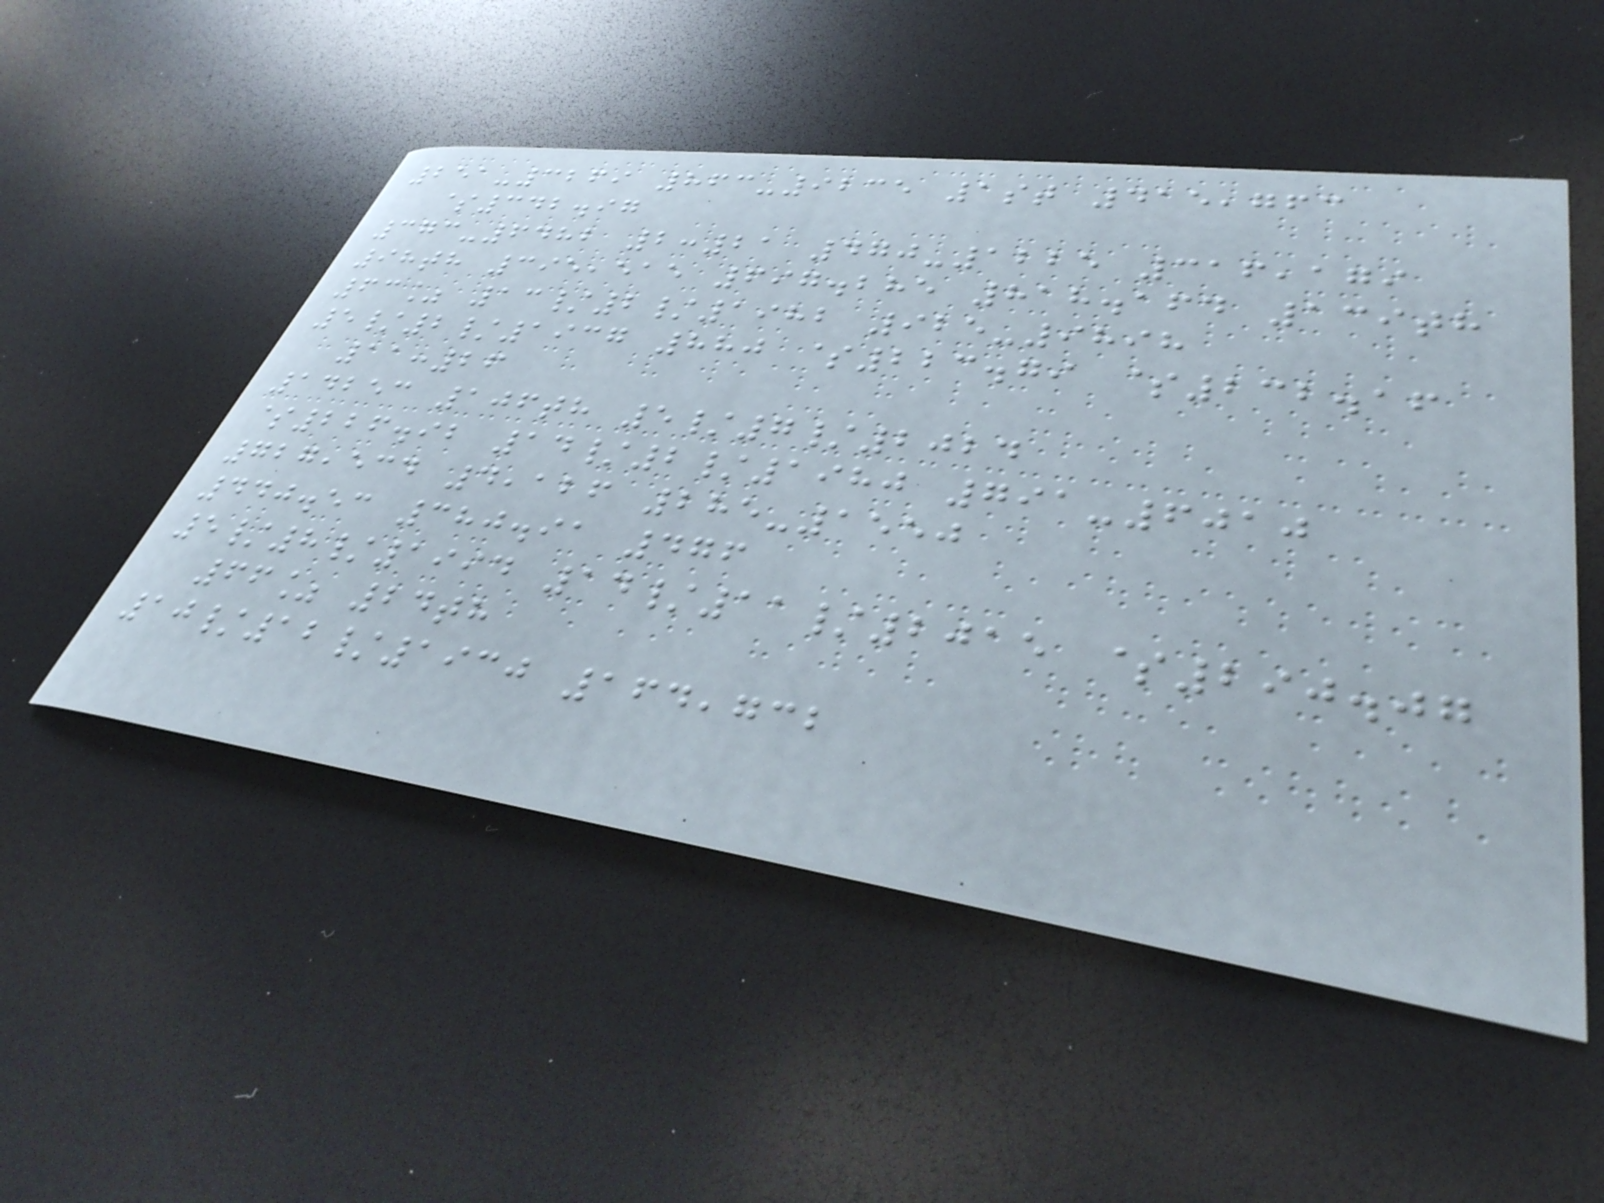251-3269 863-9235 1st 415,763
$342.97
373-6482 2:21 470-1225 316,179
98th 395,515 697.285 818.164 139th
63% 13/2/1982 925-9898
5/2/1937 880 $223.79 $232.16
11:26
14253 106th 5/7/2024
$226.92 14/2/1980 791-6010
727,534 4,126 285-1550
440.53 380.91 476
5/8/1994 14/11/2015 $290.07
66% 24th
10/12/1930 164,732
